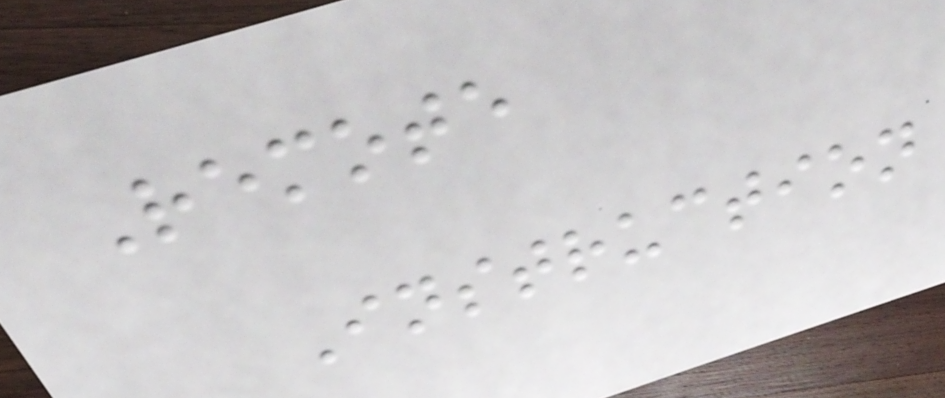Remote
Instruction
